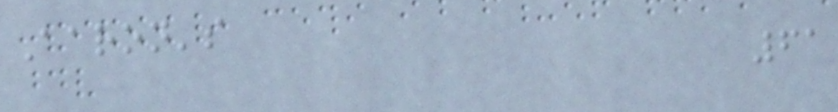Aaron's
61
